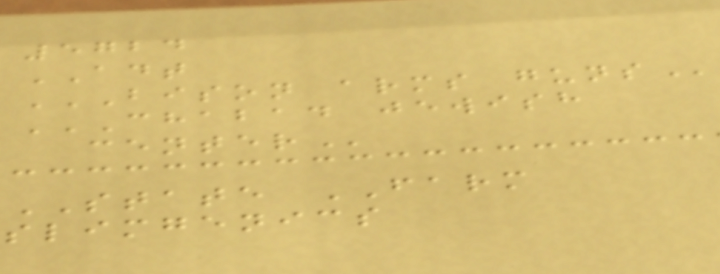5724
ADT
BISON ARMS GUNS
CHABAD JEWISH
CENTER
STATE FARM
slimgenics
